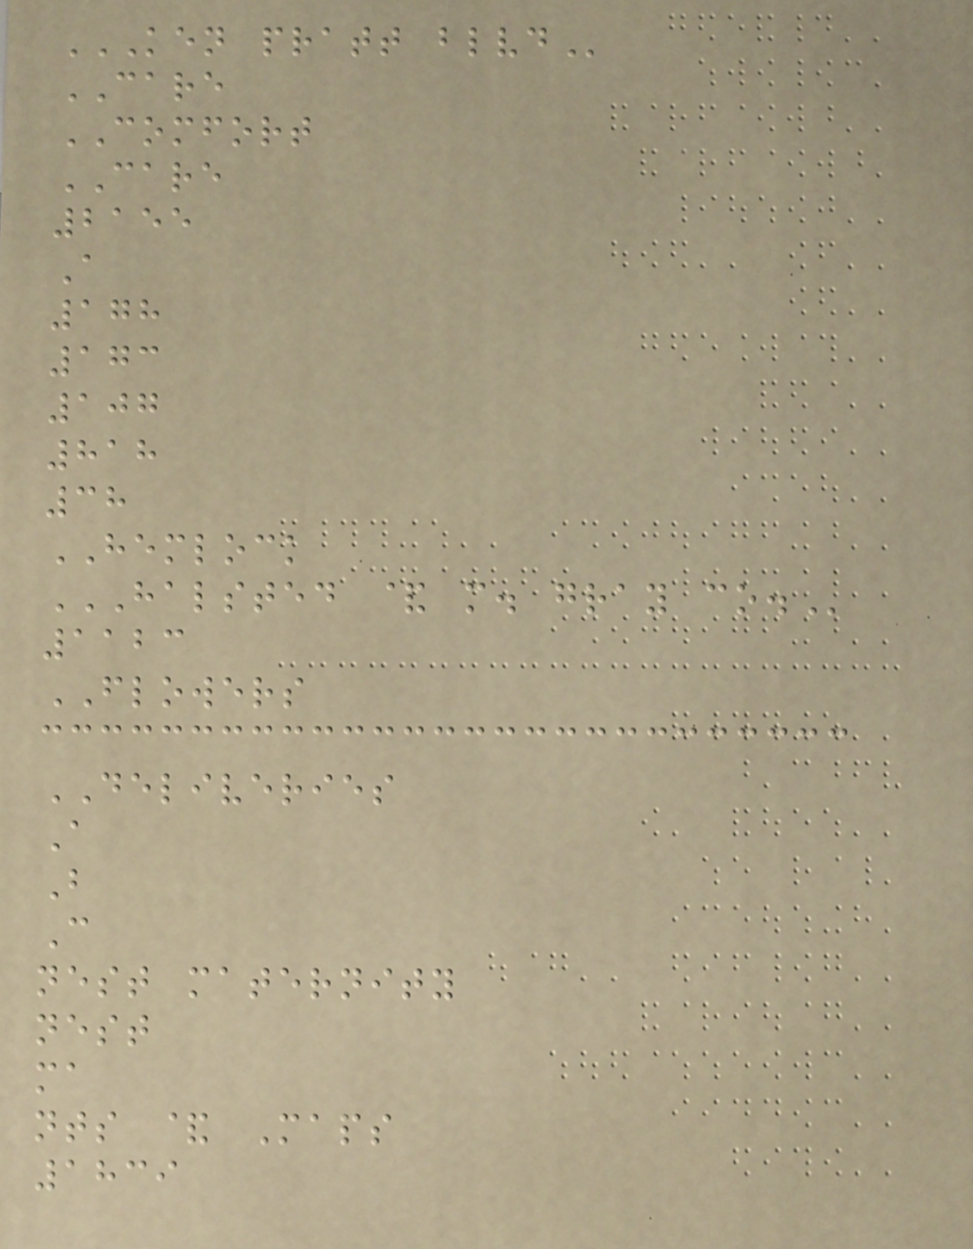KEN PRATT BLVD
CARE
COMFORT
CARE
2155
A
178
173
107
818
38
HEMLOCK
HALSTED & M. GRAY CO.
1123
FLOWERS
DELIVERIES
A
B
C
nest maternity
nest
ma
nts & Maps
1839
